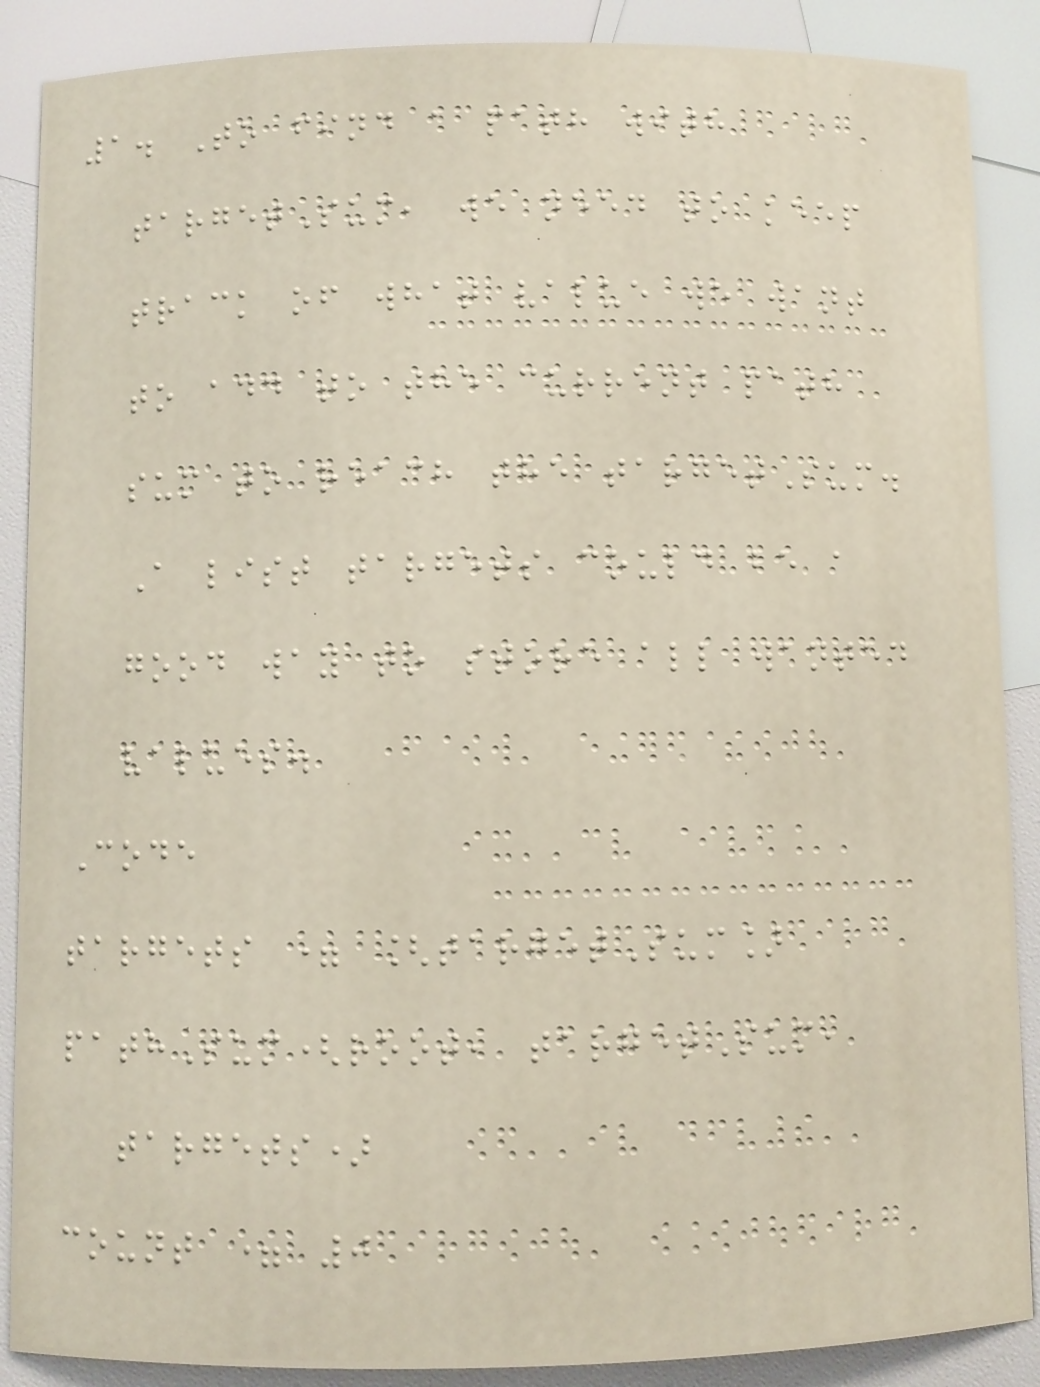1. To find a path with
targetSum, we need to keep
track of what value we want
to add to the current path
sum to reach the targetSum.
A list targets could be a
good way to store all wanted
values.
Code
targets = [targetSum]
pathSum(root, targetSum,
targets)
count = 0
